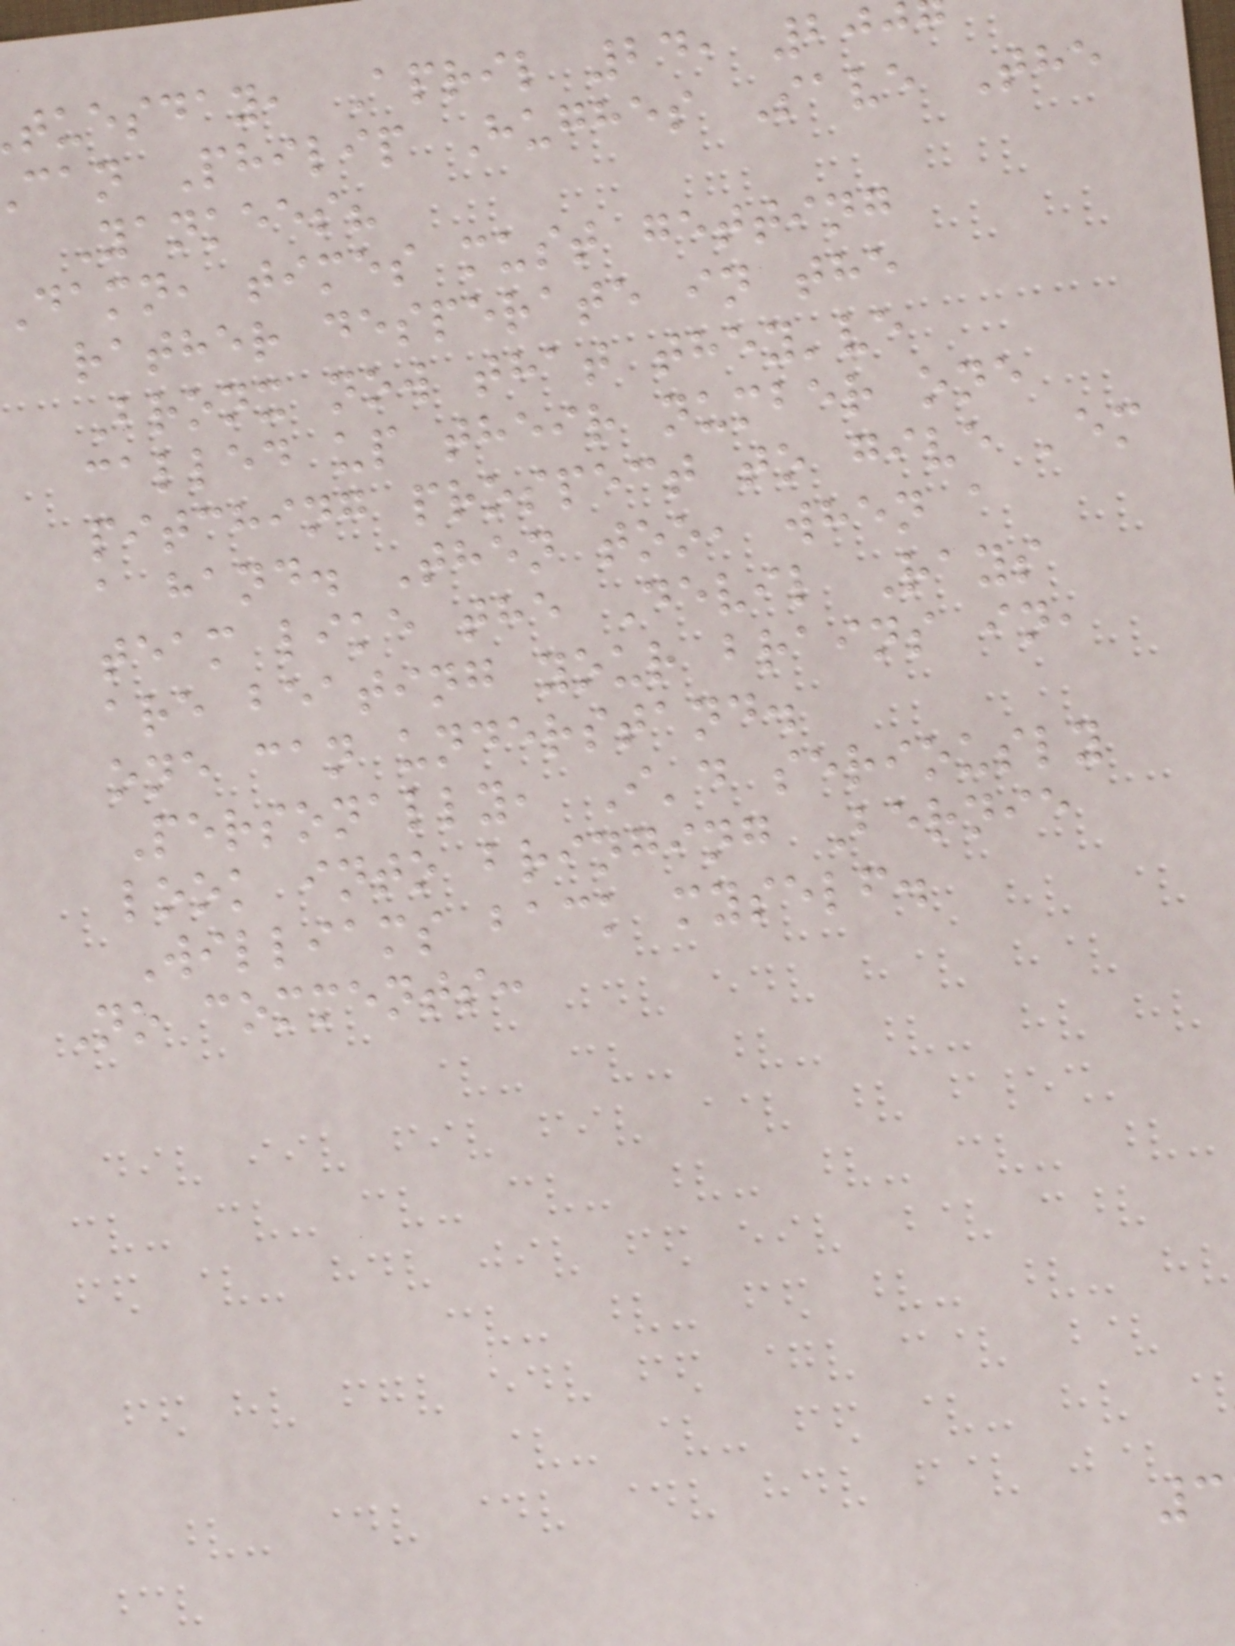tuesday, April 24, 200
can Philip Hughes Save The
Yankees?
damn, times must getting
rather desperate in the
Bronx now that they've
called up their number one
pitching prospect to give 'em
a hand. Then too, when a
team like the Devil Rays
are beating your brains in,
one can understand.
Personally, I'd seriously
look into bringing Bernie
Williams back myself.
No comments:
